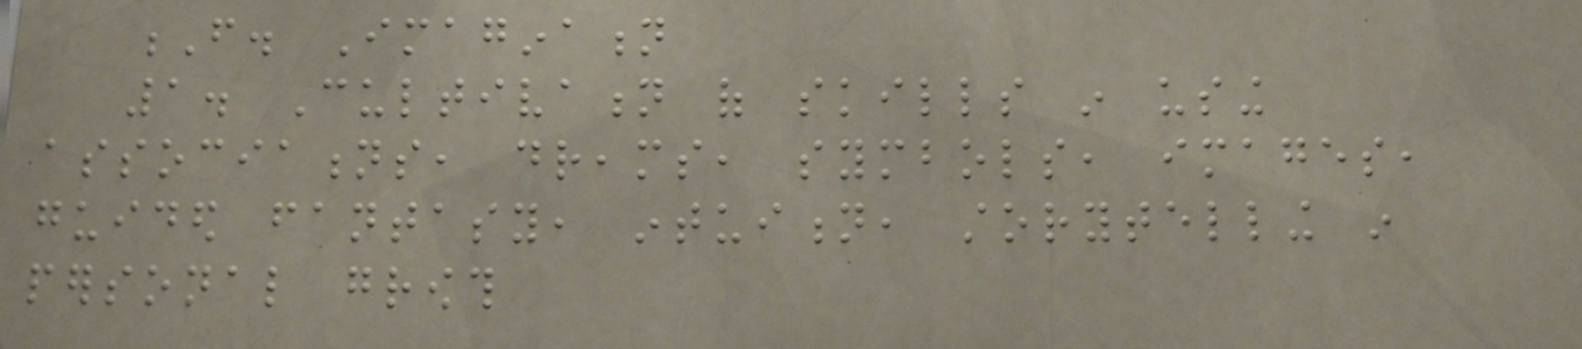F. Imagination
1. Cultivation of skills in using
associations, dreams, symbols, images,
guided fantasy, intuition, storytelling in
personal growth
